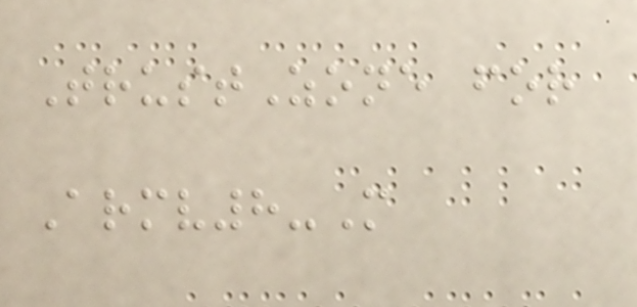TrustZone for
Armv8-M
